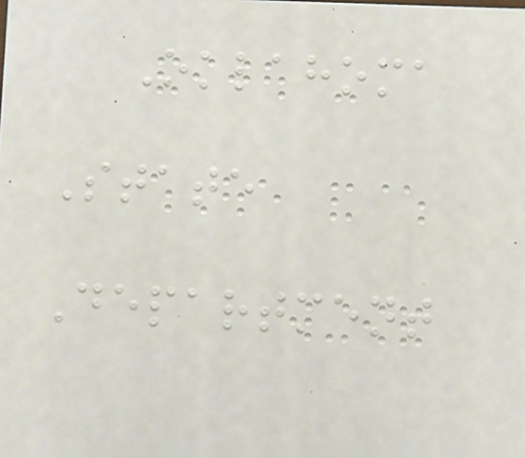Oklahoma
State
Department
